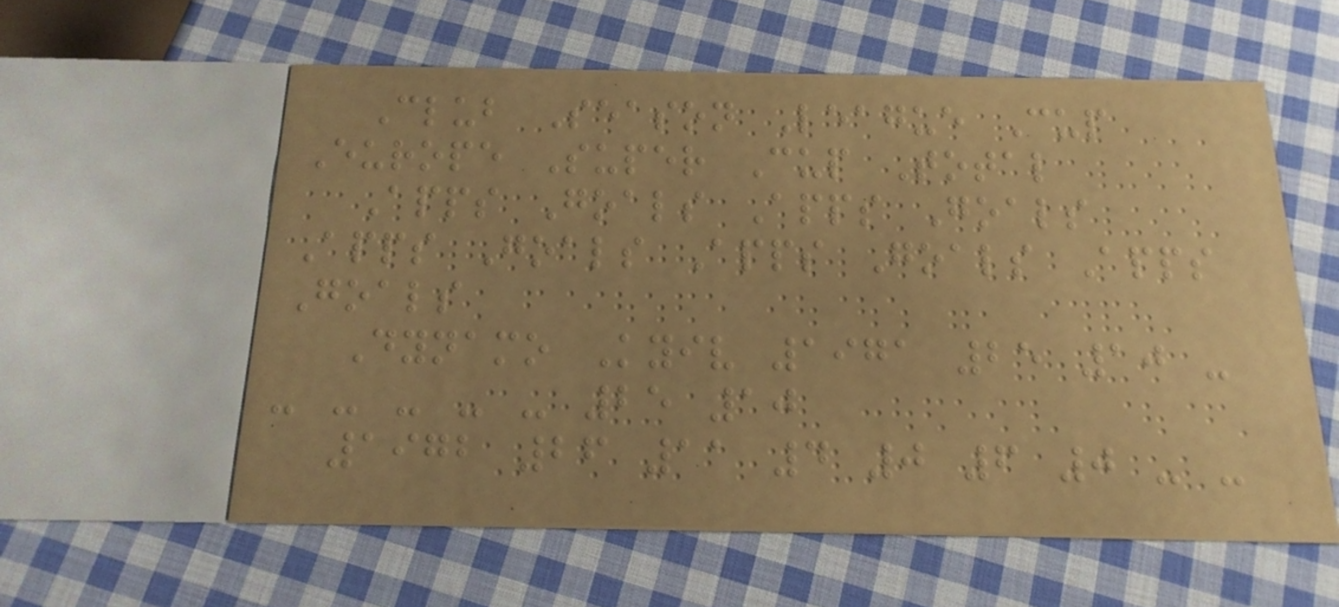Club Season League Cup
Europe Super Cup Total
Apps Goals Apps Goals
Apps Goals Apps Goals Apps
Goals
Dynamo Kyiv 1971 25 10 -
- - - - - 25 10
1972 26 11 4 0 6 0 - -
